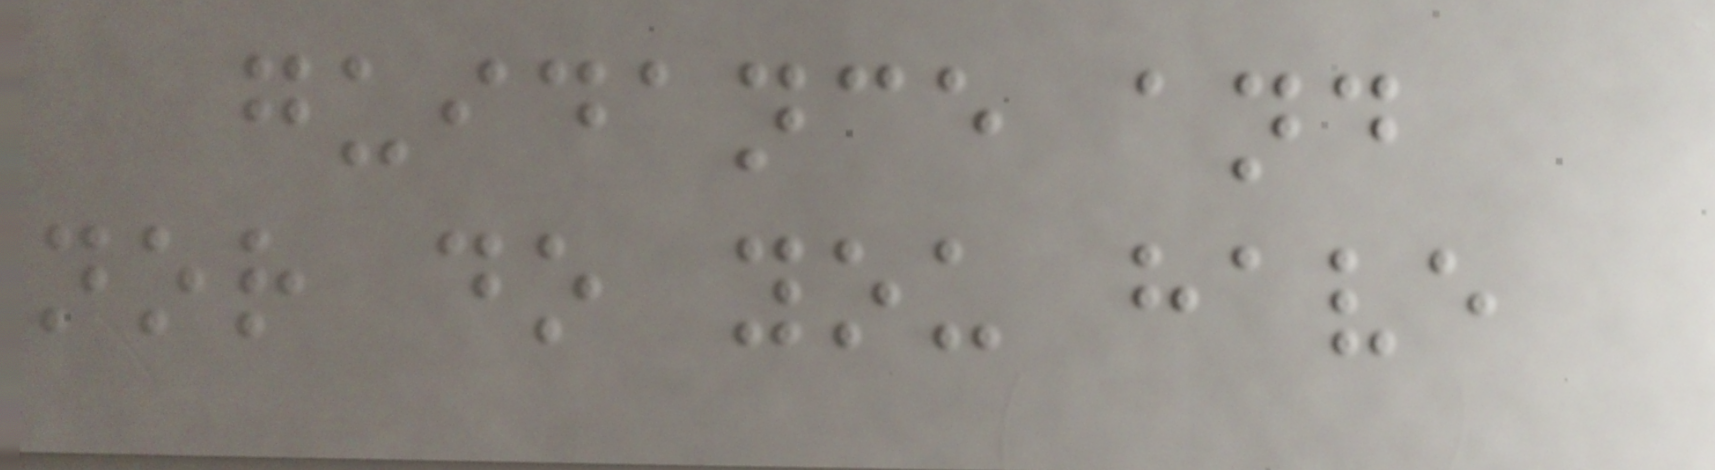guidance and
nor do you have
